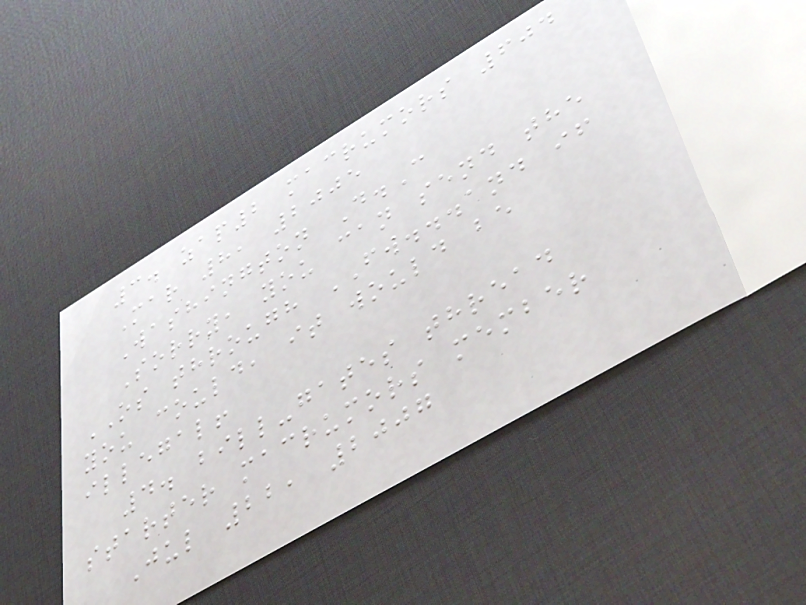3. zap2 macrumors 604
Mar 8, 2005
Washington D.C
Sorry, you can send the
OS through FW...and if
you could, it would be
illegal!
4. bill-gates thread
starter macrumors member
Jul 22, 2007
